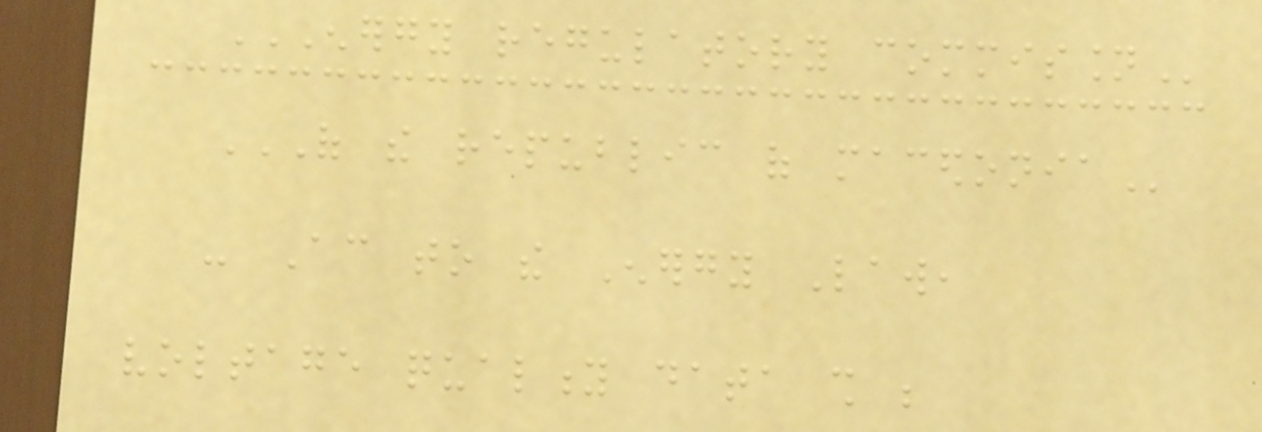ENERGY REGULATORY COMMISSION
OF THE REPUBLIC OF MACEDONIA
- According to the Energy Law,
voltage quality data shall be
